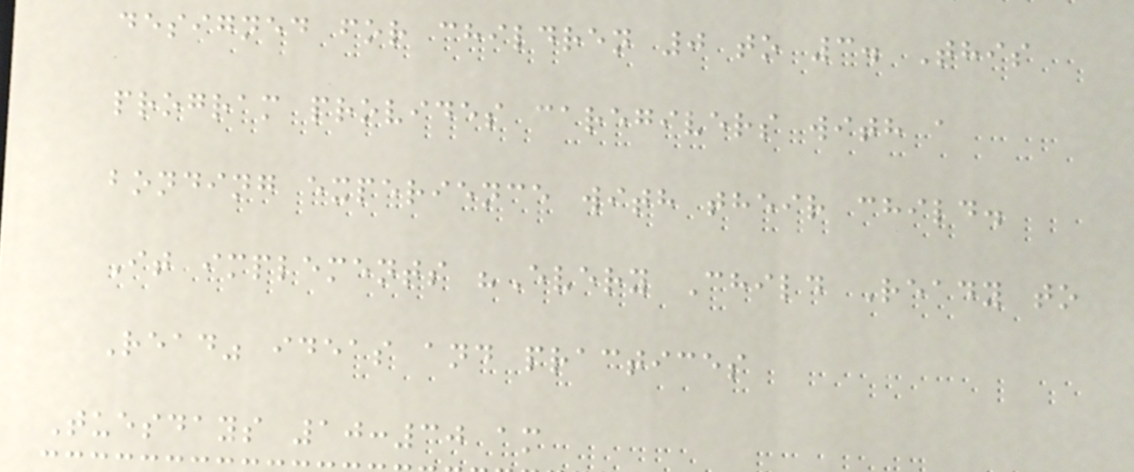designed for children 0 to 3. This
program provides caregivers with a
bonding experience with their child.
It implements "Every Child Ready to
Read" ideas and practices
Tuesdays 10:30 am
